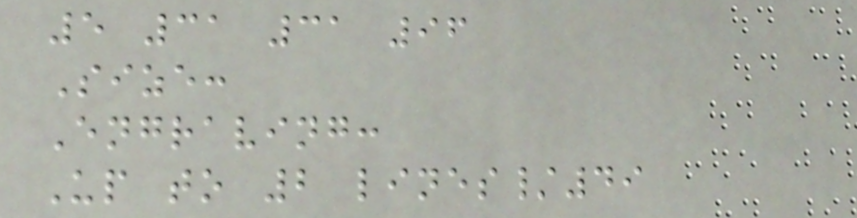5 31 31 96
Size:
Engraving:
Up to 2 lines/49
